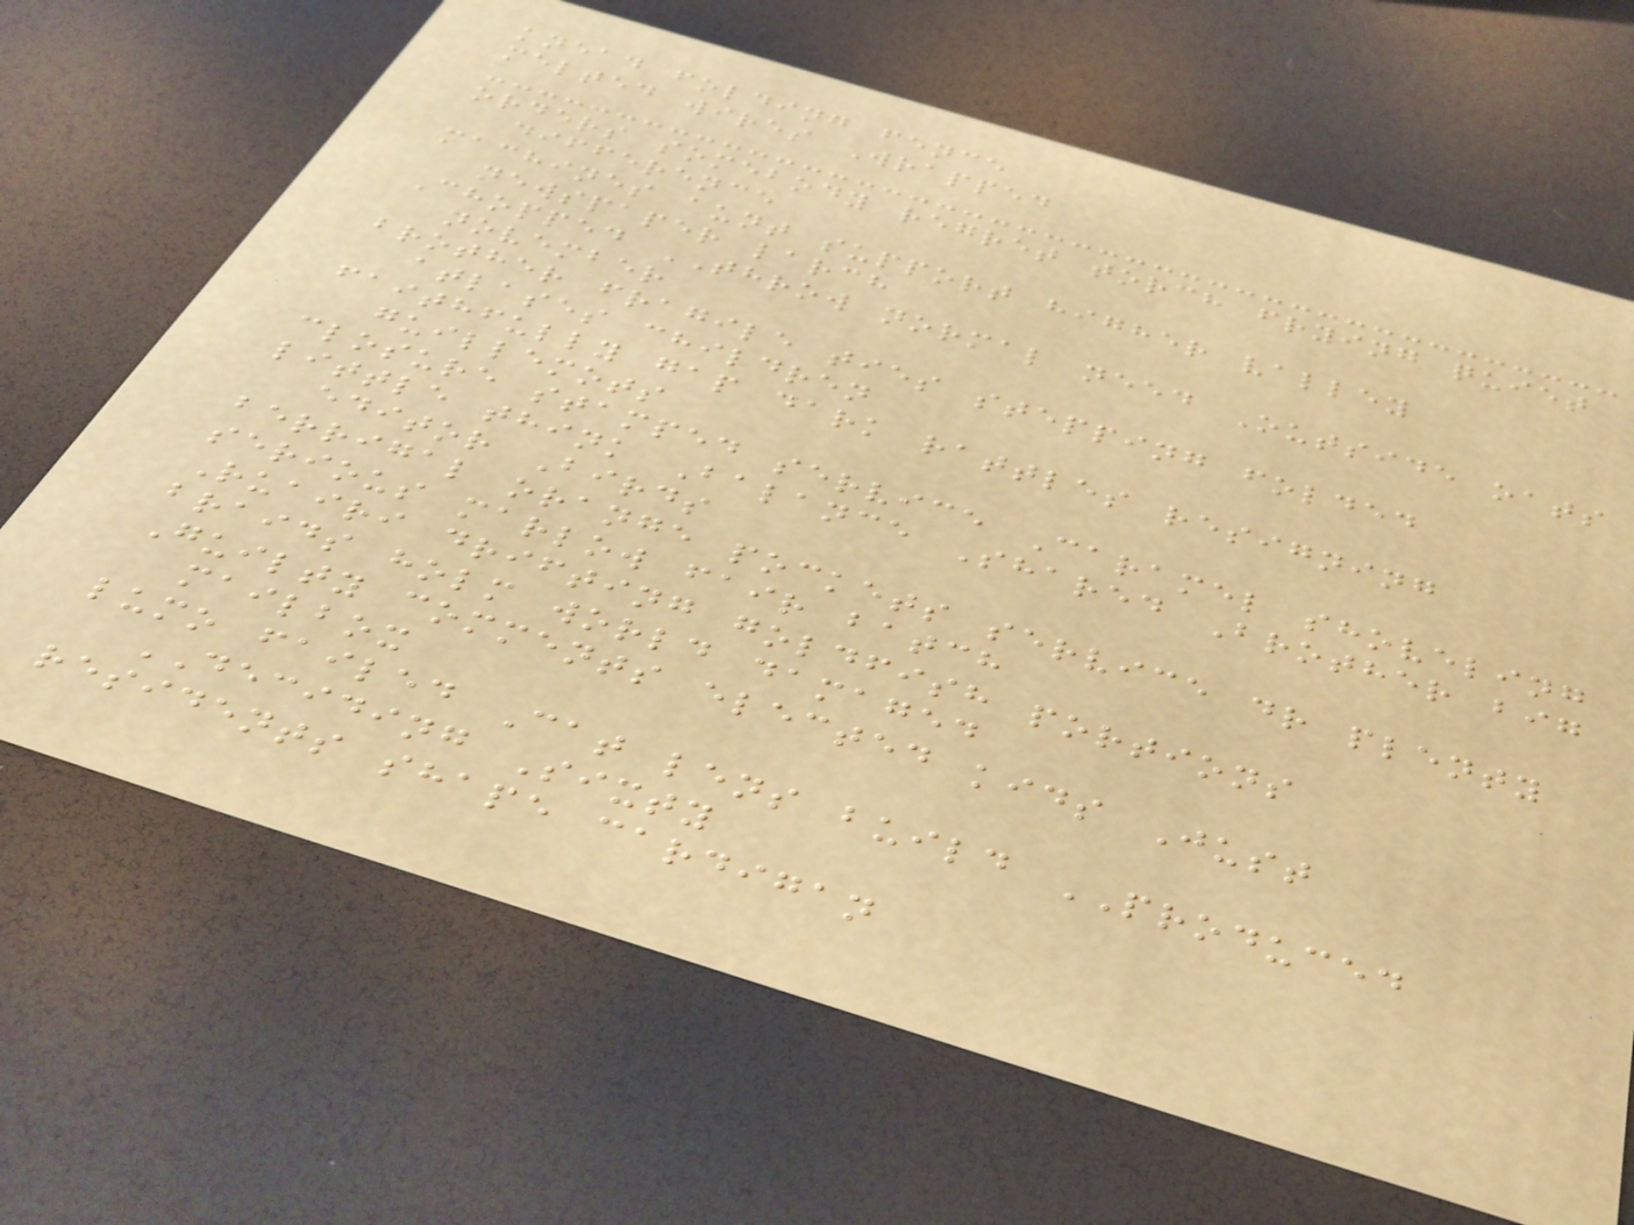knead folding fence
melted wires Wrapped
orders somebody regret torch frying quiet
difference
machines aunt support higher valley
newspaper larch
Chopped THROW normal need Outside oats
november
brother fragile ties stepping folded
atlases children
faithfully gap dark rattles resigning
guillemots
closure stamped service Caramel shoveling
little think Balance Shared Brother big
editor Birds
berrigal orange pockets service dr plenty
serious marlow fair batch
Ruairi drifting goldfish portions
braids holm world damaged
Guilty comments elected kids Just
mailbox
lumo failed Cat lens build PRODUCED
DECIDING Sixty
residents shape cardigan
